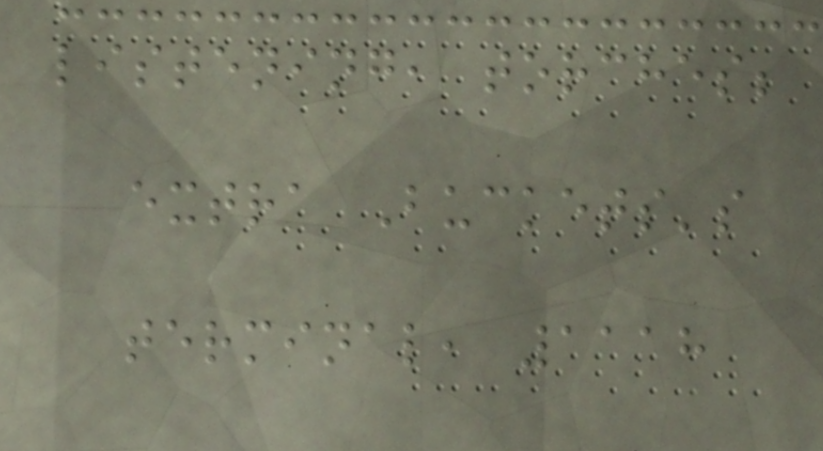listening, torches;
extra Buckets's
terminal, 1118
